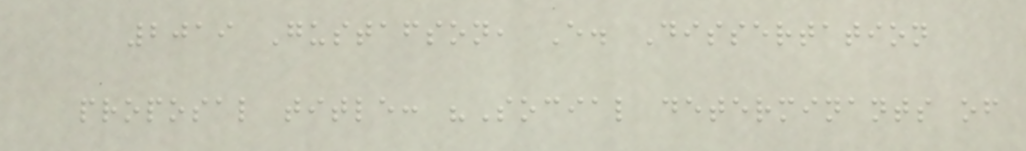2019 Gustafson, E. Dissertation
proposal title: "Social determinants of
